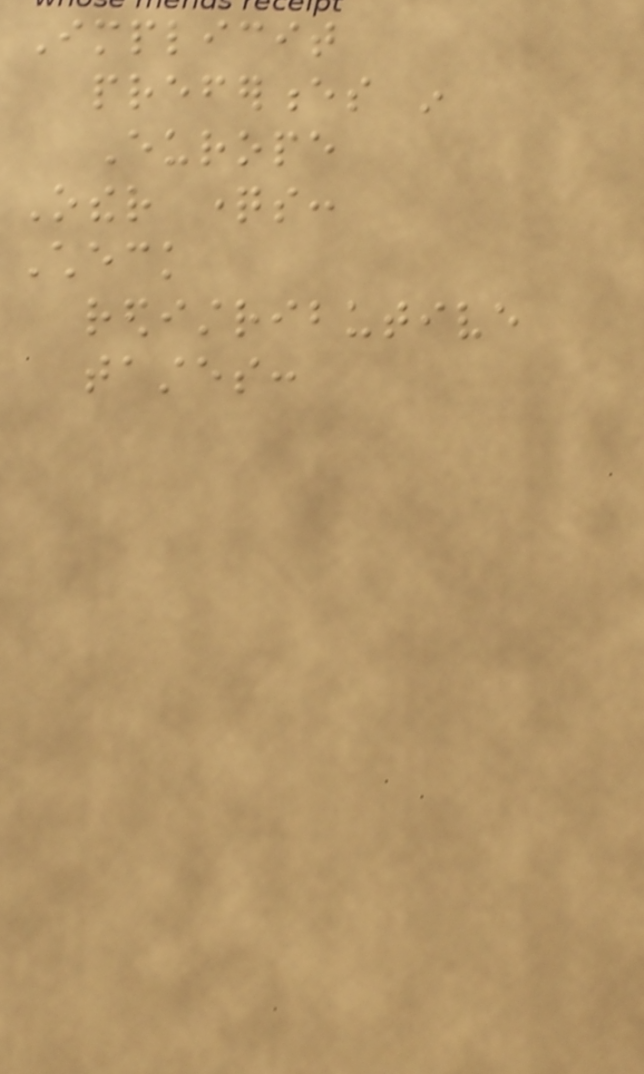Implicit
preferences in
Europe
Other questions:
Check
redistributive
tastes:
